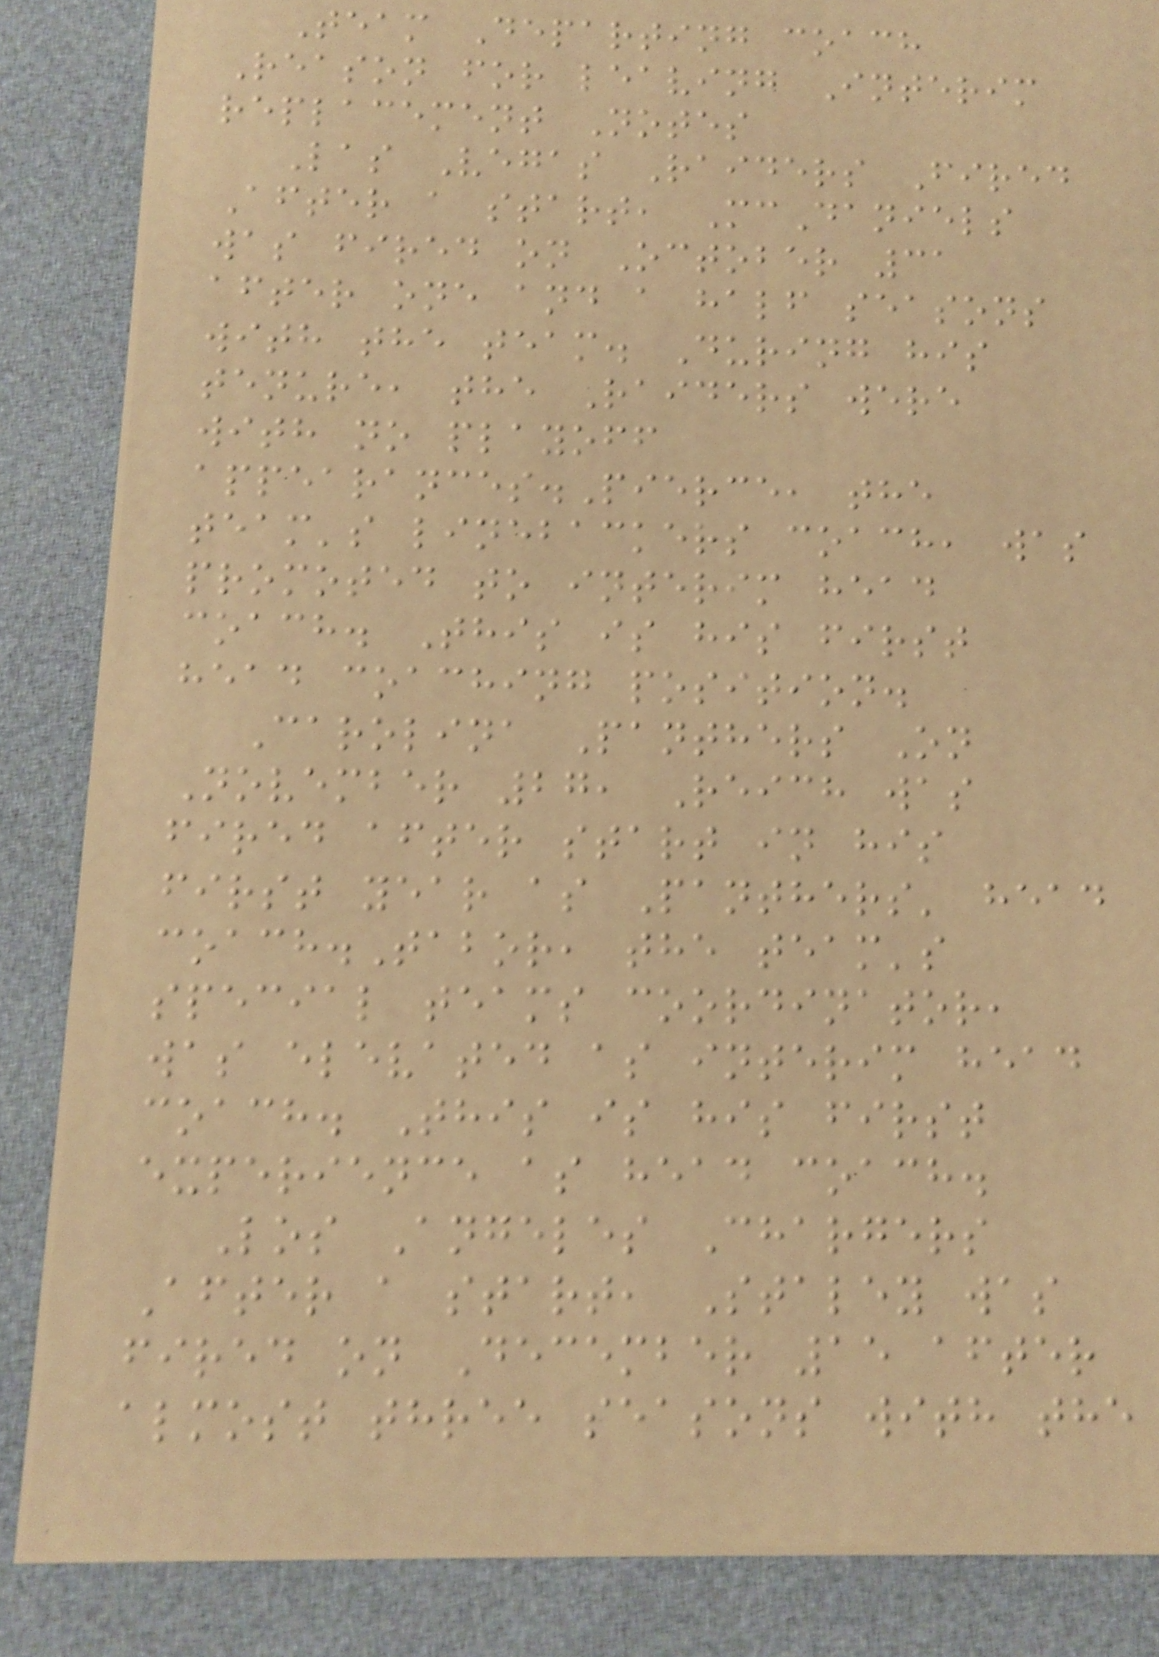Team Departing coach
Reason for leaving Interim
replacement Notes
Las Vegas Raiders Fired
After a start, McDaniels
was fired on October 31
after one and a half seasons
with the team. During his
tenure, the Raiders were
with no playoff
appearances.Pierce, the
team's linebackers coach, was
promoted to interim head
coach. This is his first
head coaching position.
Carolina Panthers On
November 27, Reich was
fired after start in his
first year as Panthers' head
coach.Tabor, the team's
special teams coordinator,
was elevated as interim head
coach. This is his first
experience as head coach.
Los Angeles Chargers
After a start, Staley was
fired on December 15 after
almost three seasons with the
